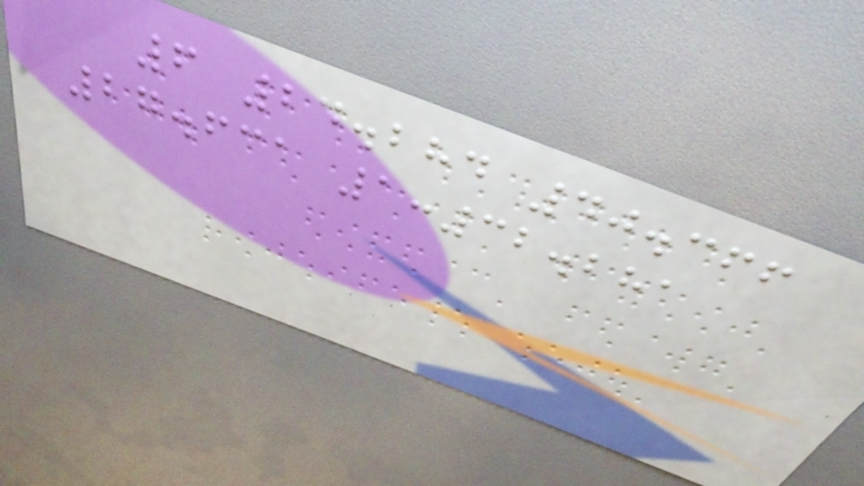6 24.284 40.366
27.631 1:32.281
